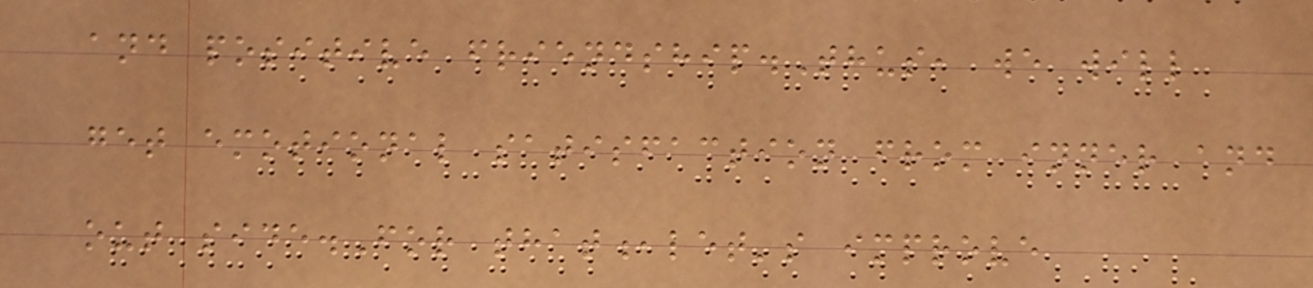and positive friendship.Thus, we will
get emotional satisfaction from inner and
out side.For that,let's improve
